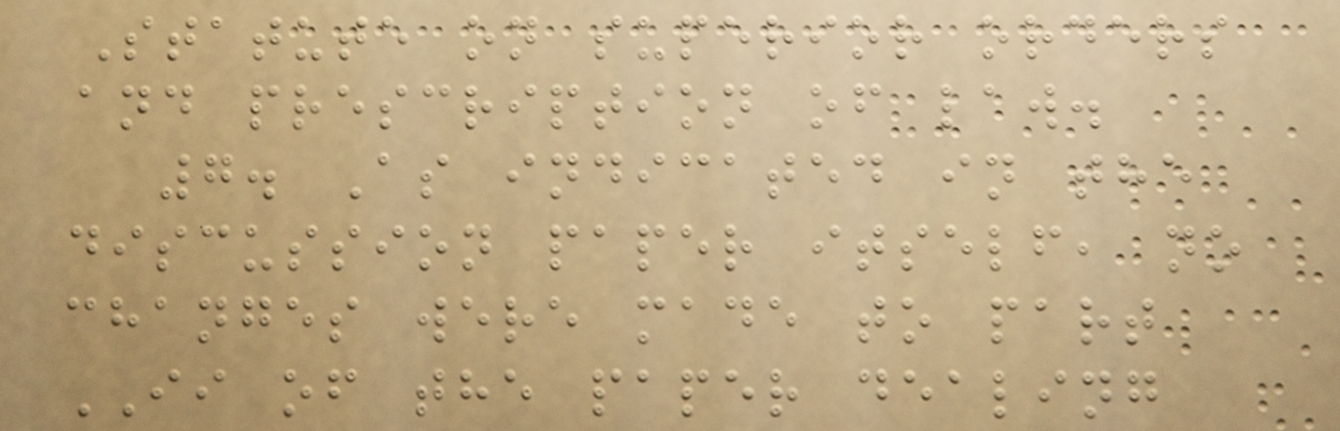Statute on superior orders
and prescription of law.
7. As indicated in the
discussion paper itself, no
changes were made to part
II of the paper dealing
